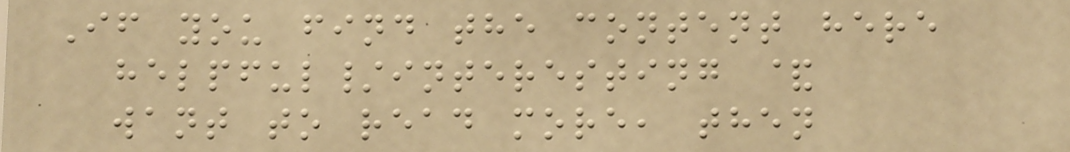If you find the content here
helpful/interesting &
want to read more, then
